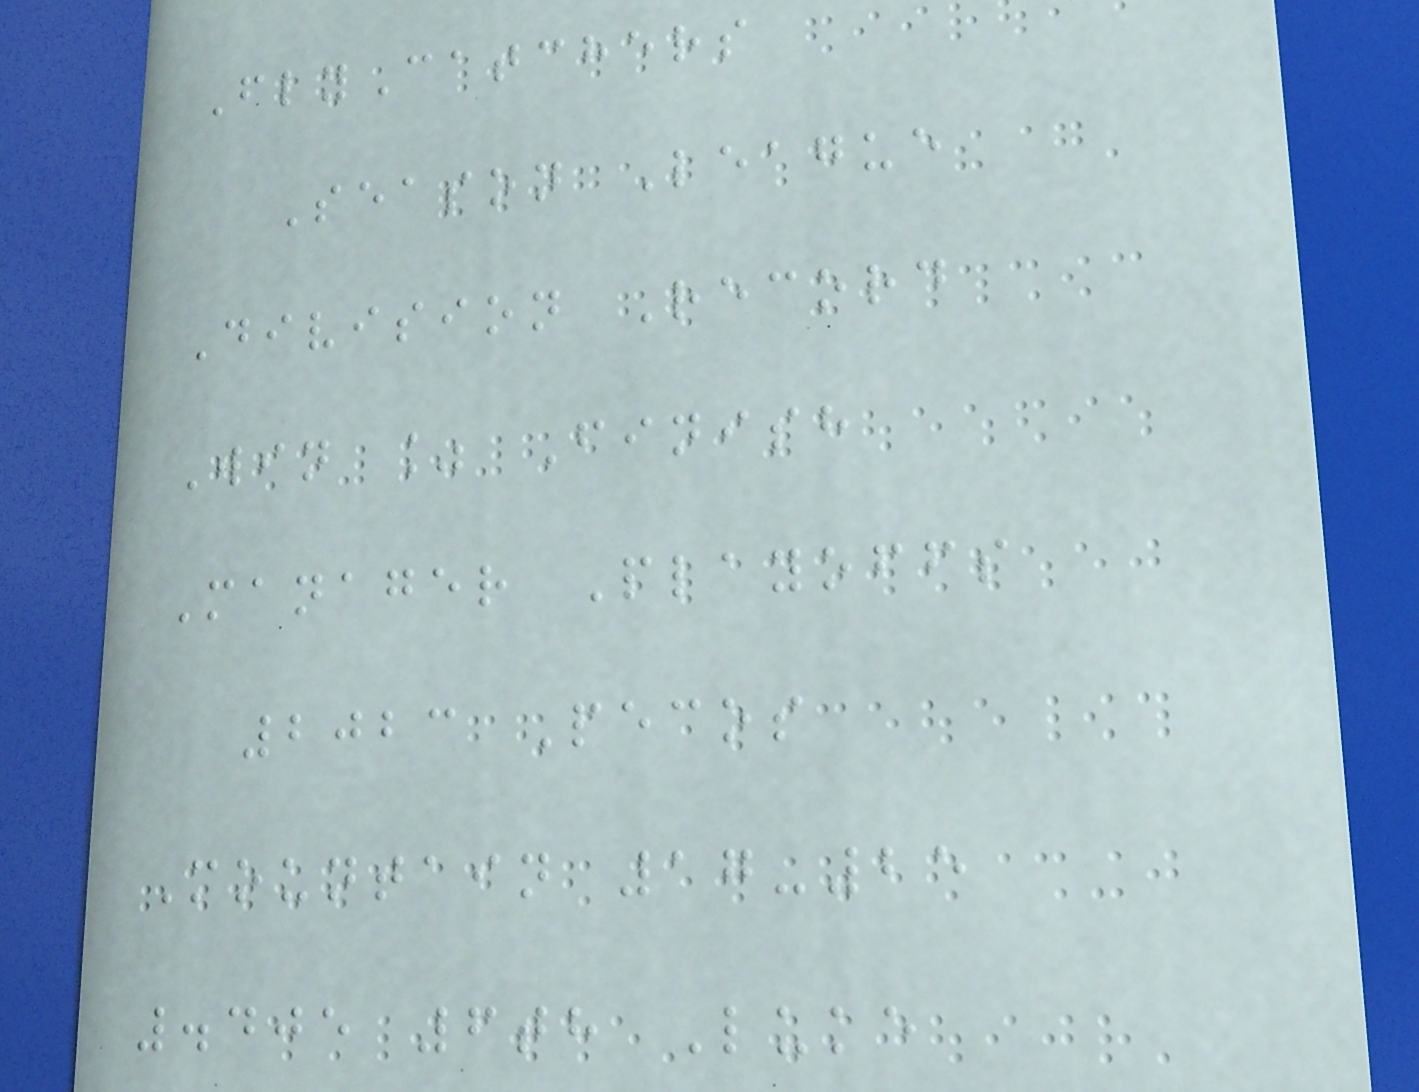FlyCatchers
Season League
Division Record
Win % Finish
Manager Playoffs
2023 Pecos
Mountain 17-25
.405 6th Luke
